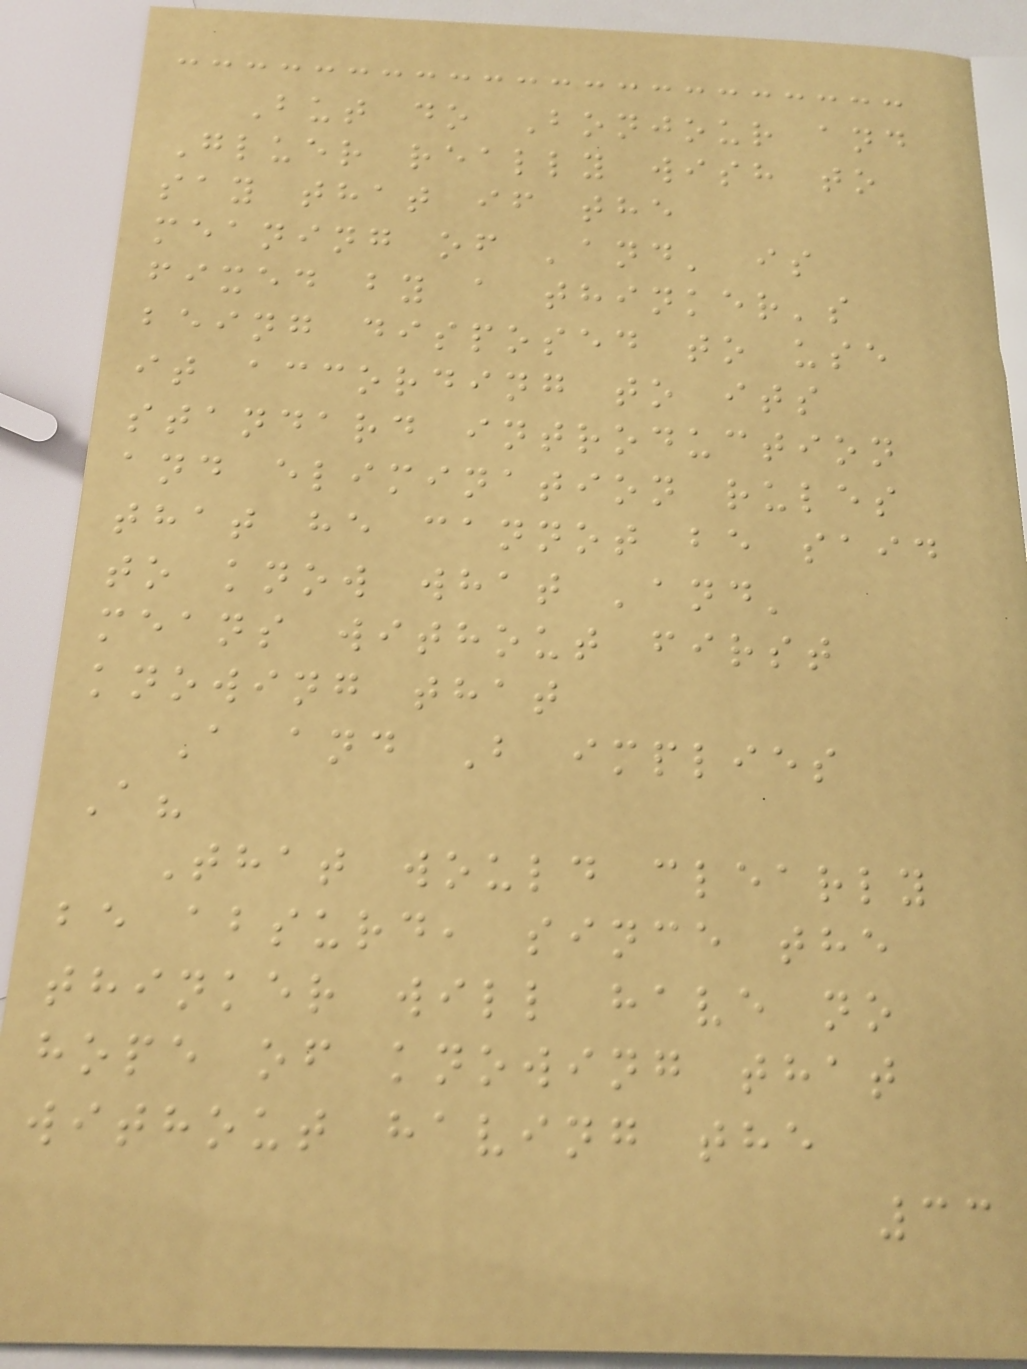But do Bonjour and
Gluer really wish to
say that if the
meaning of 'and' is
fixed by a thinker's
being disposed to use
it according to its
standard introduction
and elimination rules
that he cannot be said
to know what 'and'
means without first
knowing that
A and B implies
A?
That would clearly
be absurd, since the
thinker will have no
hope of knowing that
without having the
33
